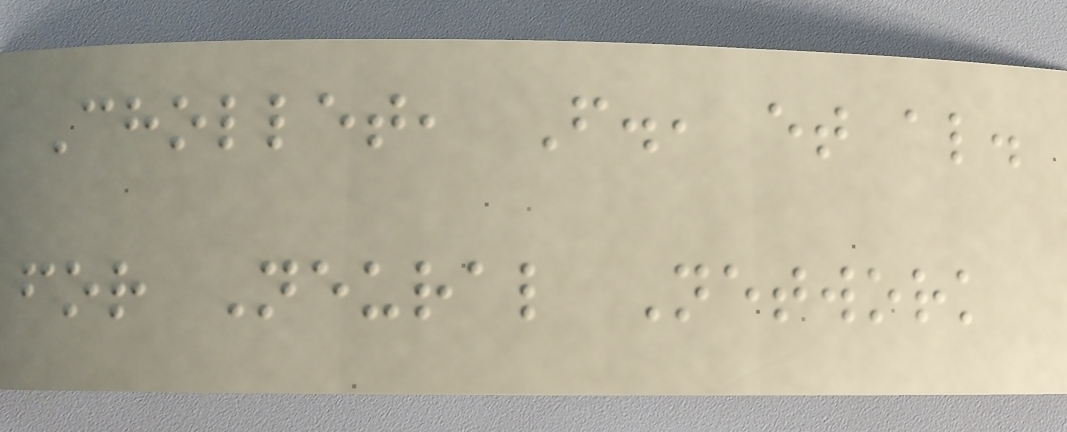Chollet, F., et al.
for Neural Network
